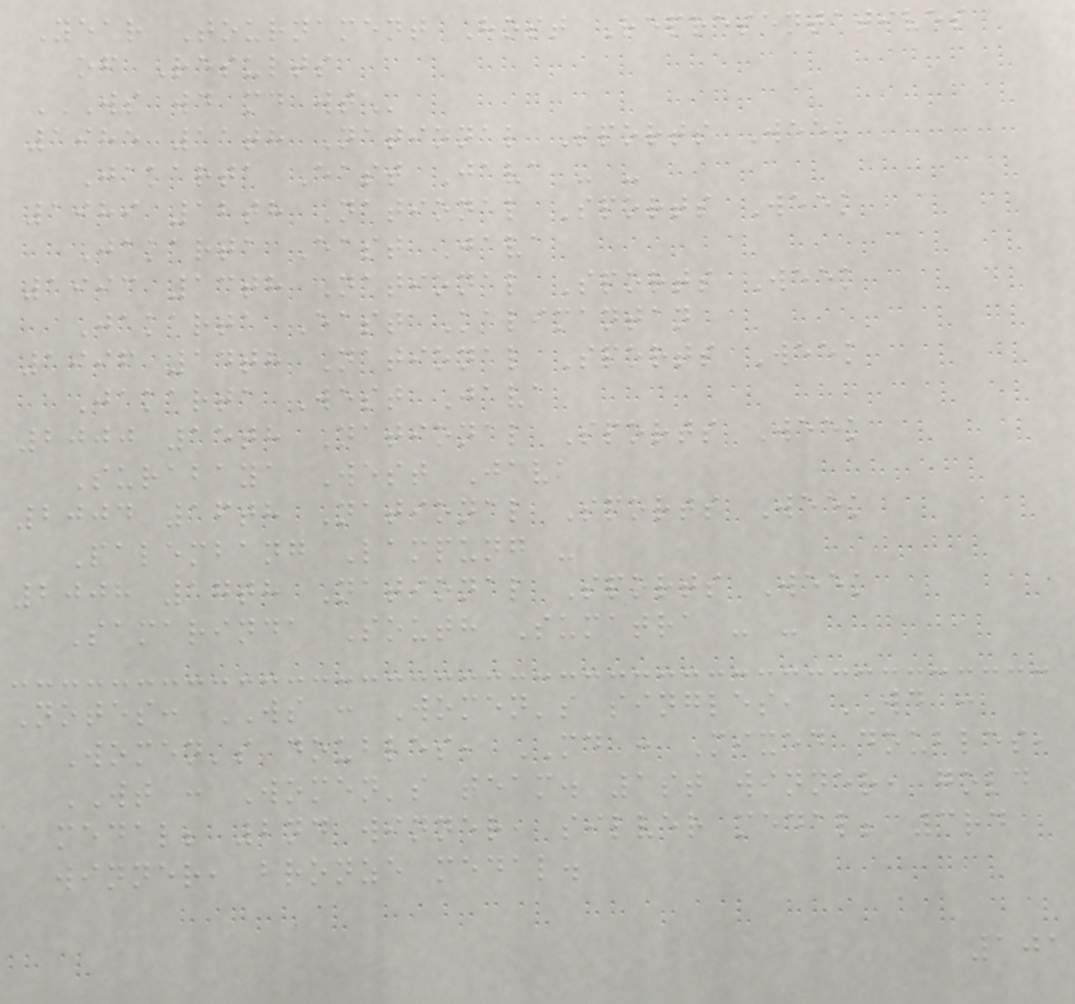Year Tournament Host Representatives
of Results
WS WD MD WT
1985 11th National Sports Week
Jakarta East Java - -
1989 12th National Sports Week
Jakarta East Java
1993 13th National Sports Week
Jakarta East Kalimantan
1996 14th National Sports Week
Jakarta West Java
2000 15th National Sports Week
Surabaya West Java
2004 16th National Sports Week
Palembang Lampung -
2008 17th National Sports Week
Samarinda South Sumatra - -
Notes: WS : Women's singles, WD :
Women's doubles, MD : Mixed doubles,
WT : Women's team. 1st winner, gold
medal; 2nd winner, silver medal; 3rd
winner, bronze medal.
101
